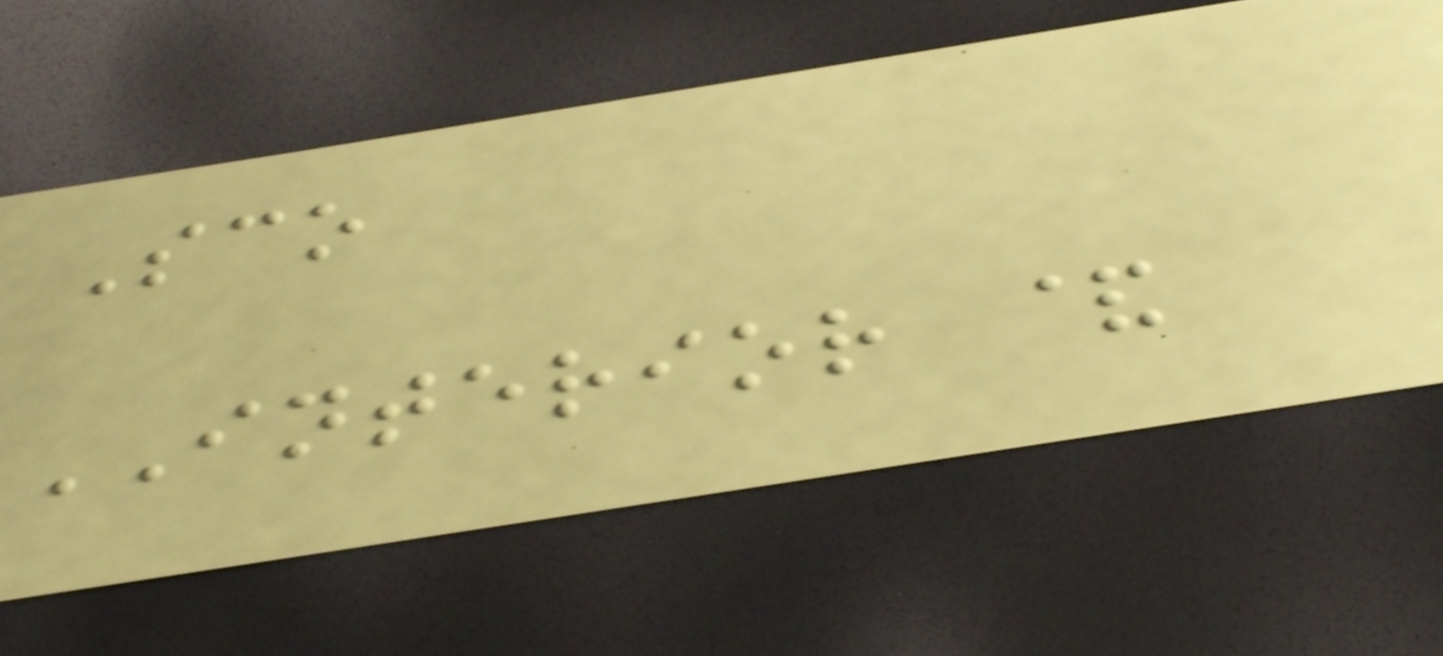Sco
INTERIOR &
